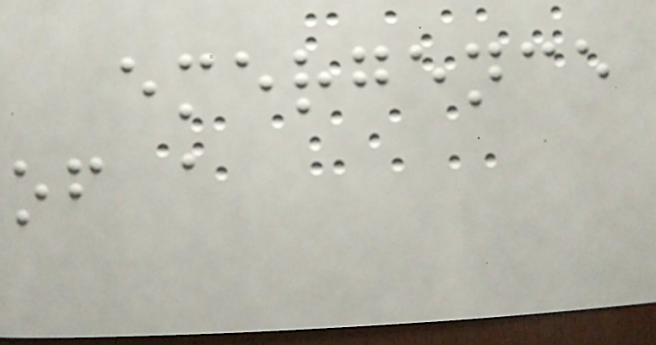emergence
of a
